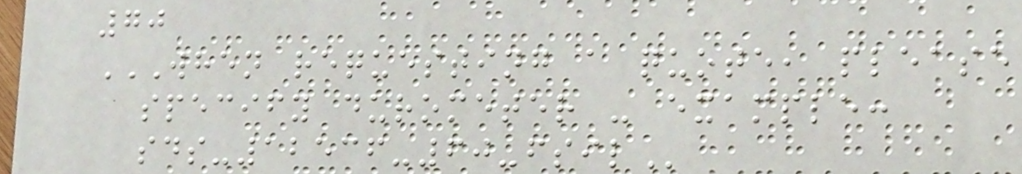70
WHEN REQUESTING A QUOTE, PLEASE
SPECIFY DUROMETER - EXAMPLE:
SDS-12536-60-FSIL
